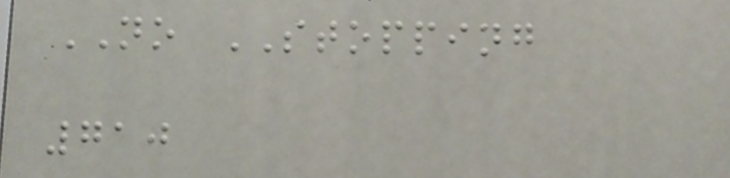NO STOPPING
710
